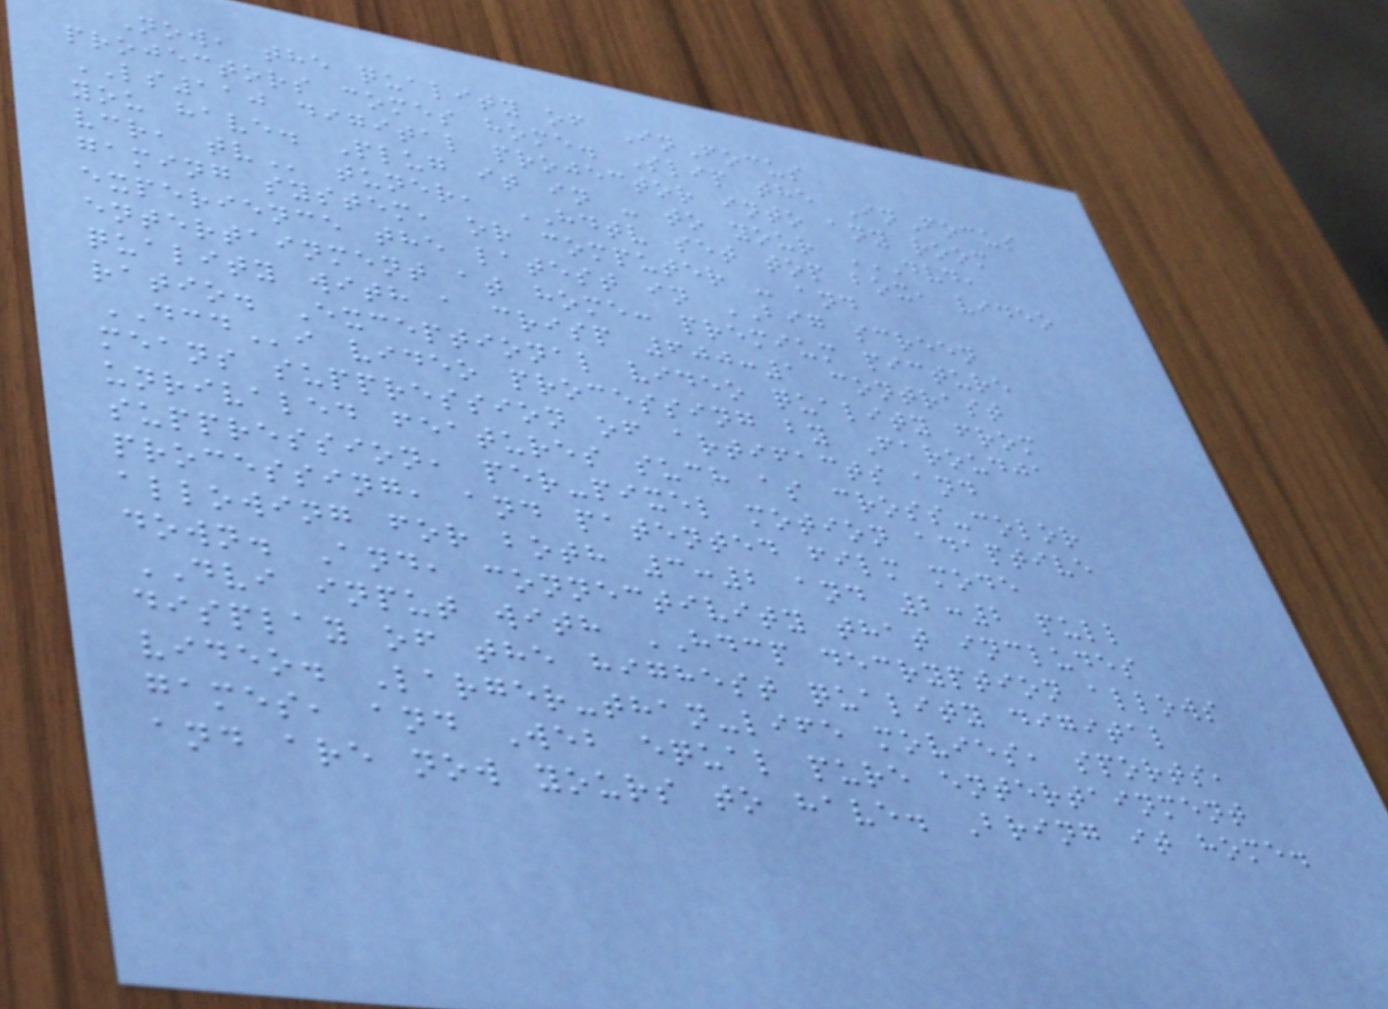Now, the quality of InFocus
projectors comes home. Slip the InFocus
LS110 digital projector into any room
you have. Plug it in - to your DVD,
VCR, TV tuner, HDTV set top box, video
gaming system, or computer - and
experience the latest in BIG screen
entertainment at home: premium picture
quality with a crisp 600:1 contrast
ratio. Exceptional video quality from
DCDi video processing by Faroudja
means suppression of artifacts and
unrivaled features such as cross-color
suppression, per-pixel motion adaptive
processing, and patented film mode
allowing for both 3:2 and 2:2 pull
down. And, connectivity that includes
DVI input with HDCP decryption allows
display of the highest quality digital
video. Larger-than-life movies, sports,
games, and Web equal pure entertainment
and are now yours to have. Bring it home.
